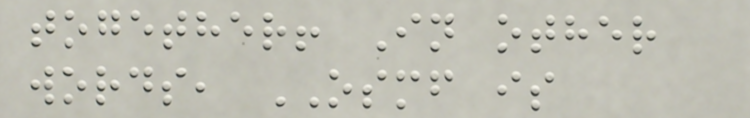together! In other
words, OSMF is
